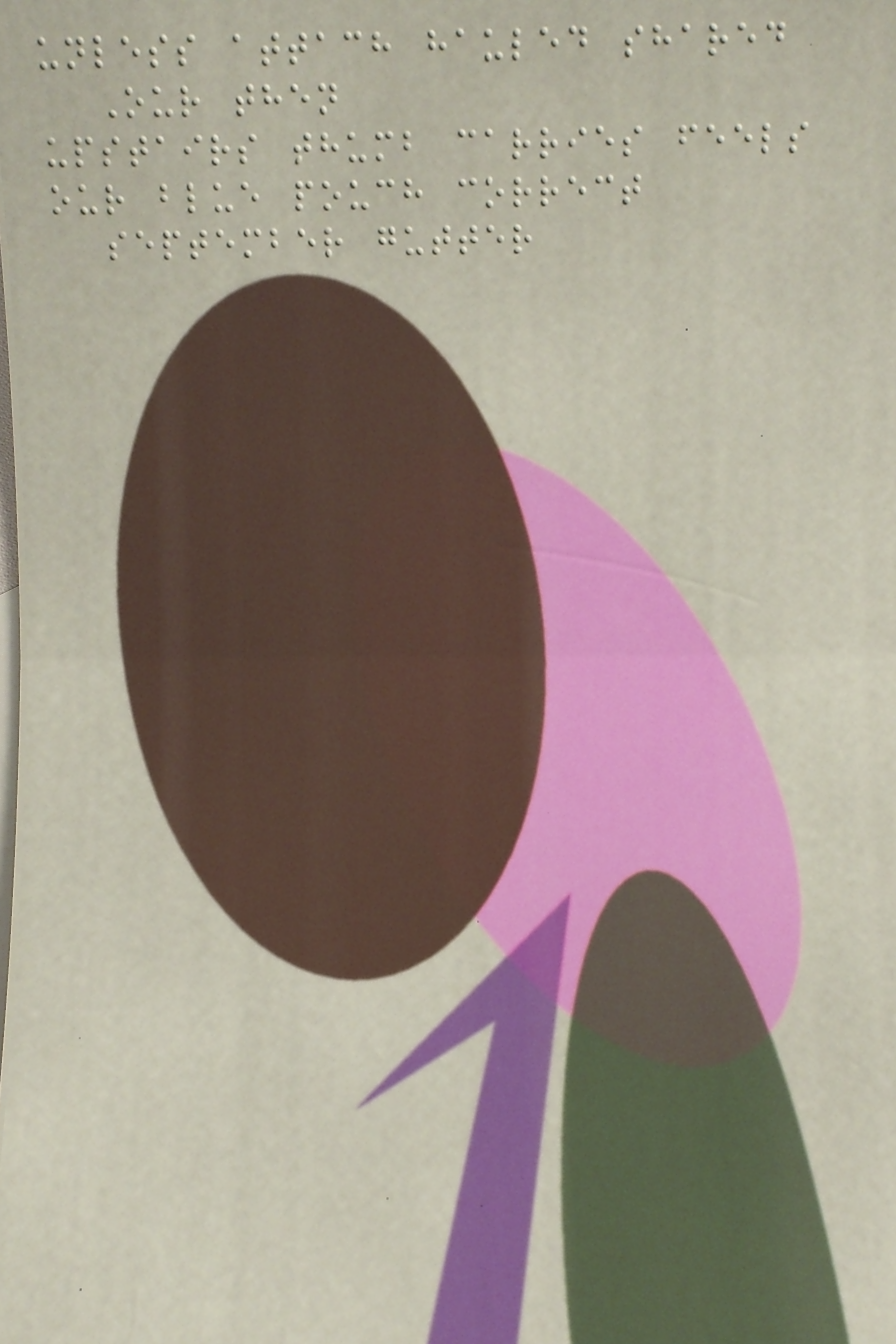unless attach hauled shared
Our then
upstairs thumb carries feels
our blue pouch correct
september gutter
